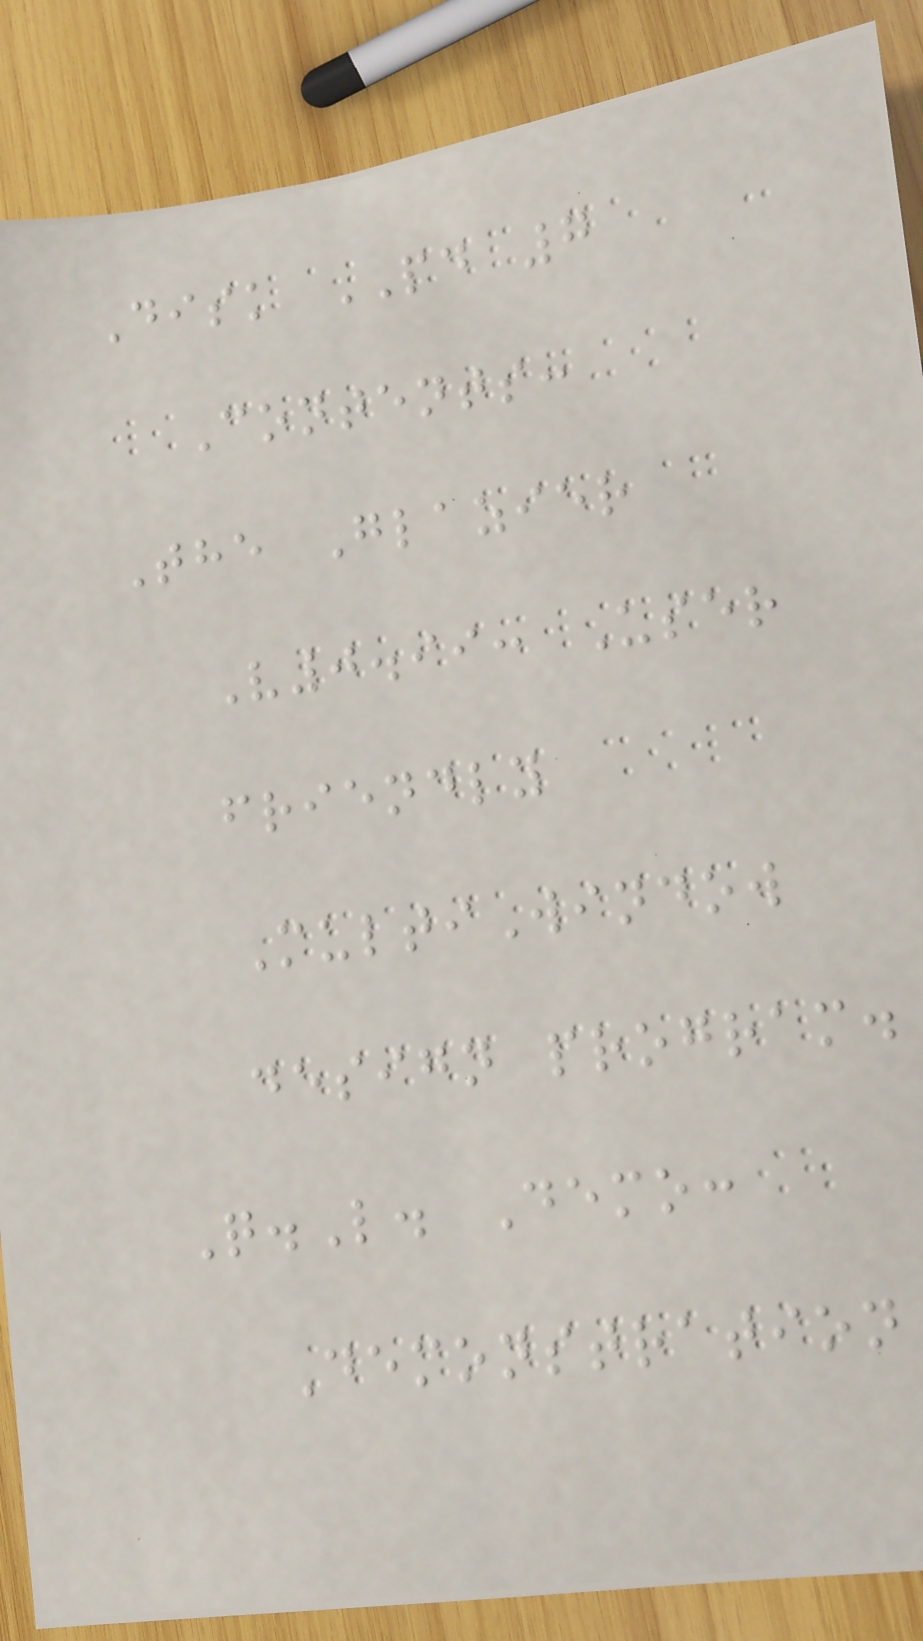Disk PD 7
Contents:
The Glazier
V0.99: User
friendly
MultiWindow
design program.
Q.L. Demo:
Demonstration
